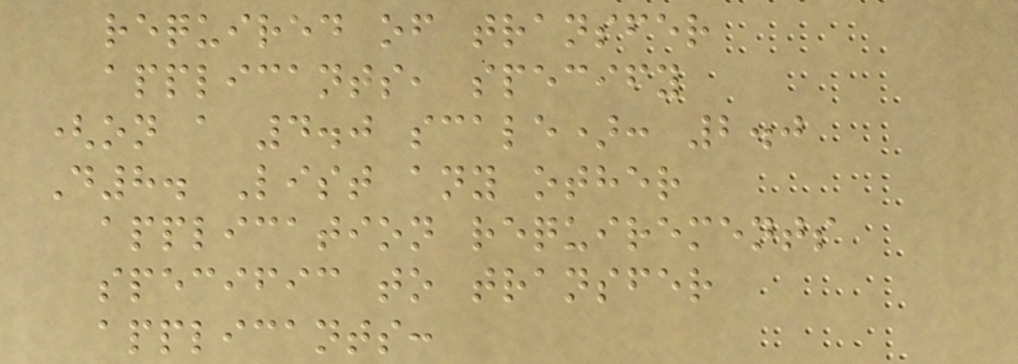required of transfer
applicants, specify
(on a 4.0 scale): 2.0
D8. List any other
application requirements
specific to transfer
applicants:
